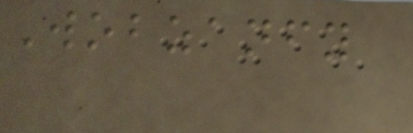Wobzanfy
